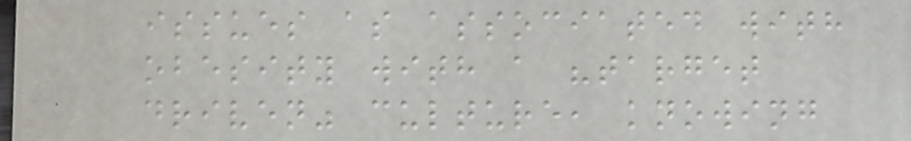issues as associated with
obesity with a "target
driven" culture, knowing
